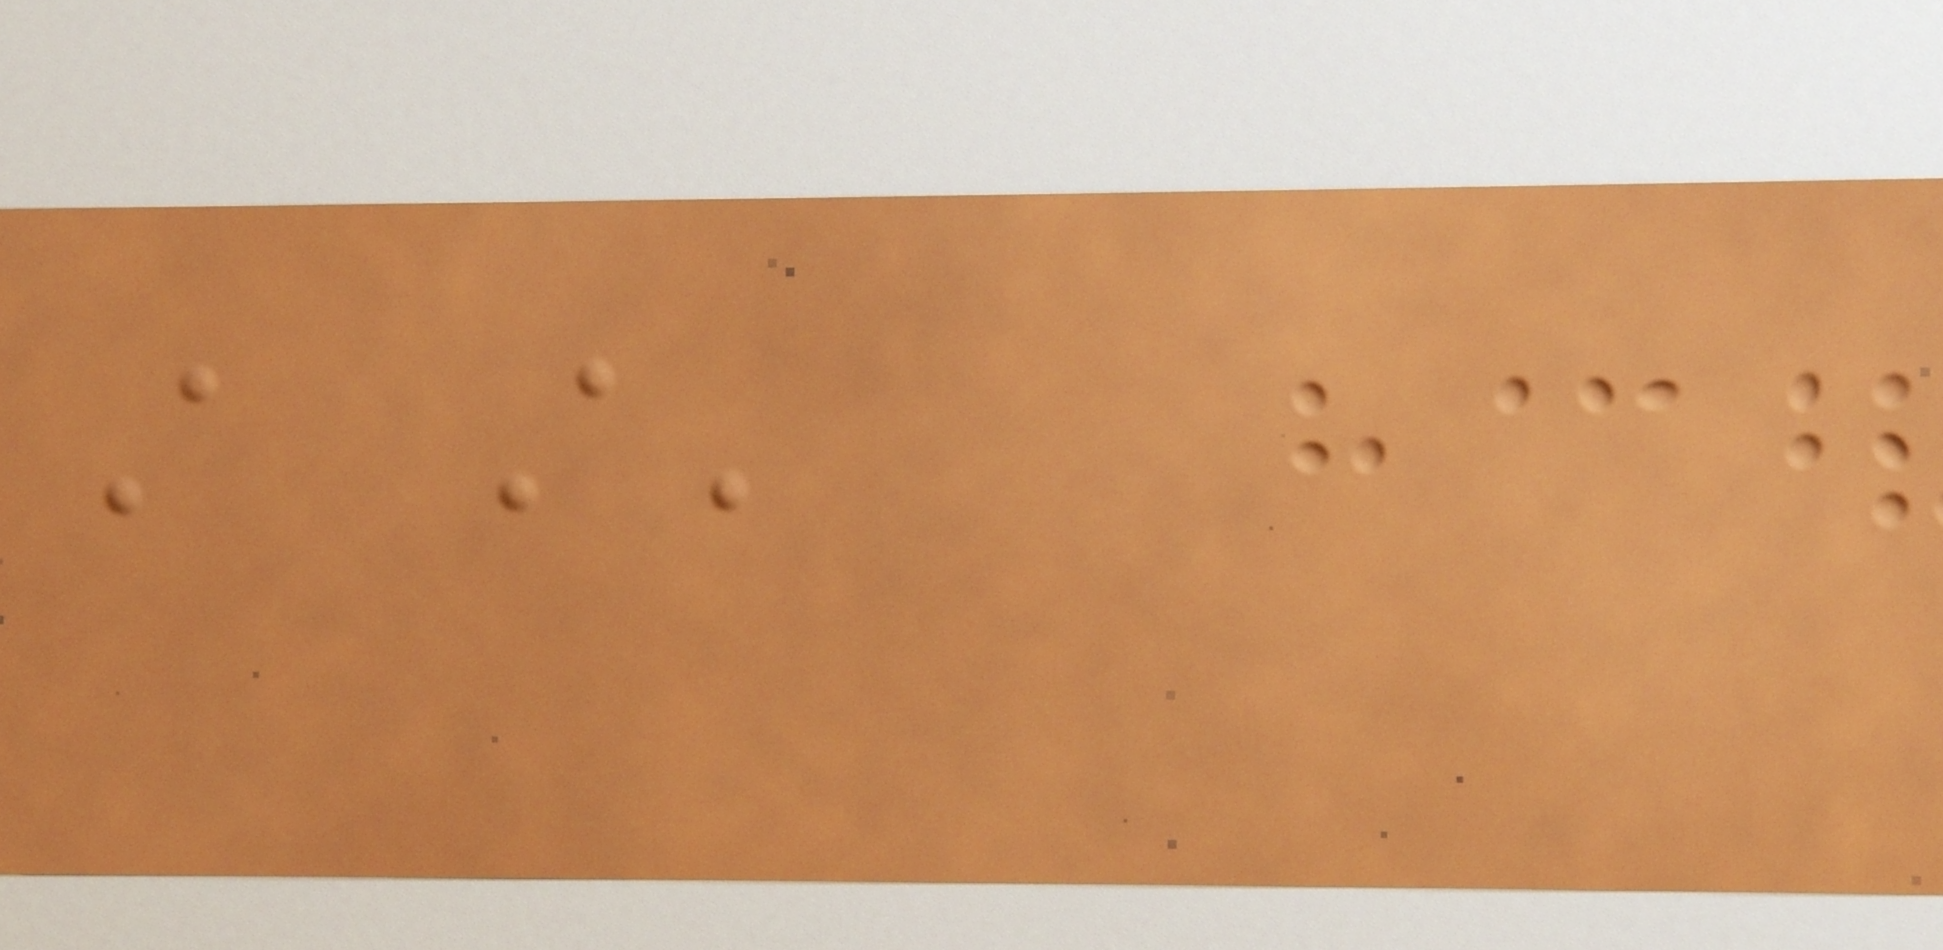A A'
